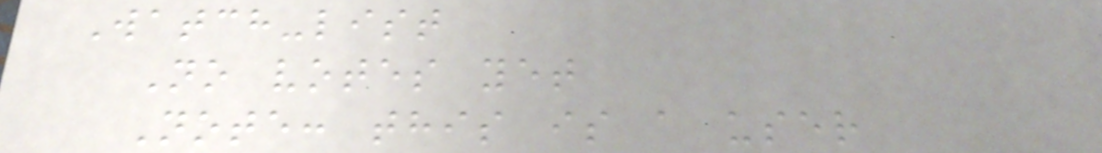Watch-list
No votes yet
Note: this is a user
